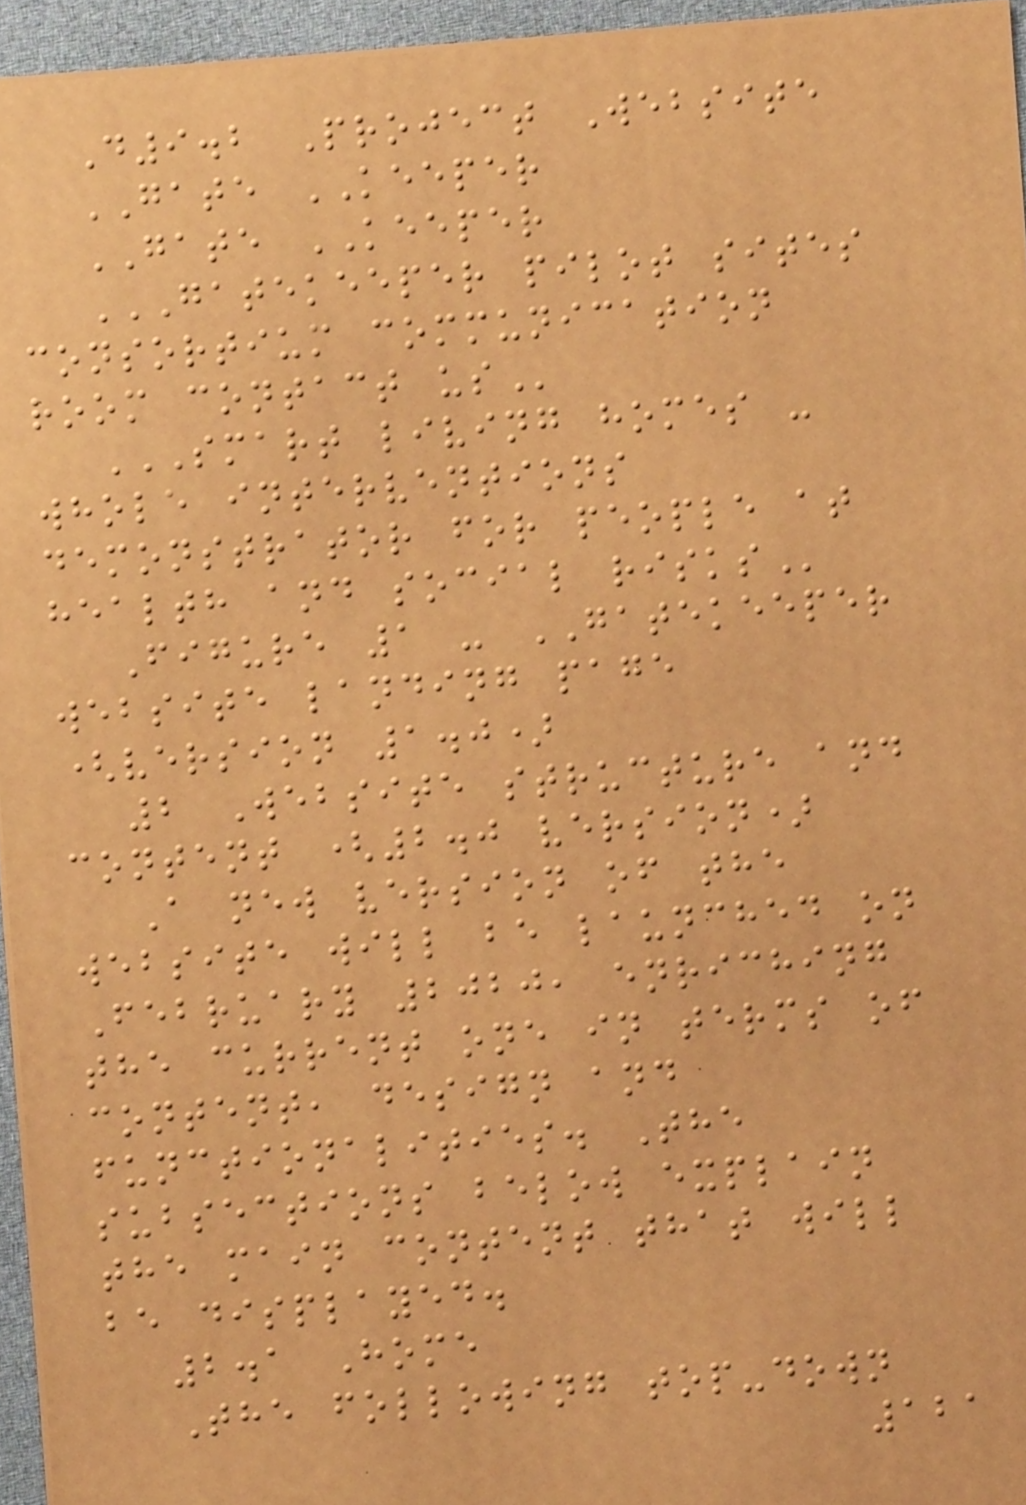D9.2 Project Website
GATE KEEPER
GATE KEEPER
GATEKEEPER PILOT SITES
CONSORTIUM COMMUNICATION
ROOM CONTACT US
SMART LIVING HOMES -
WHOLE INTERVENTIONS
DEMONSTRATOR FOR PEOPLE AT
HEALTH AND SOCIAL RISKS
Figure 1 - GATEKEEPER
website landing page
(version 1.0)
2 Website structure and
content (2.0 version)
A new version of the
website will be launched on
February 2020, enriching
the current one in terms of
content, design and
functionalities. The
subsections below explain
the main content that will
be displayed.
2.1 Home
The following top-down
121
